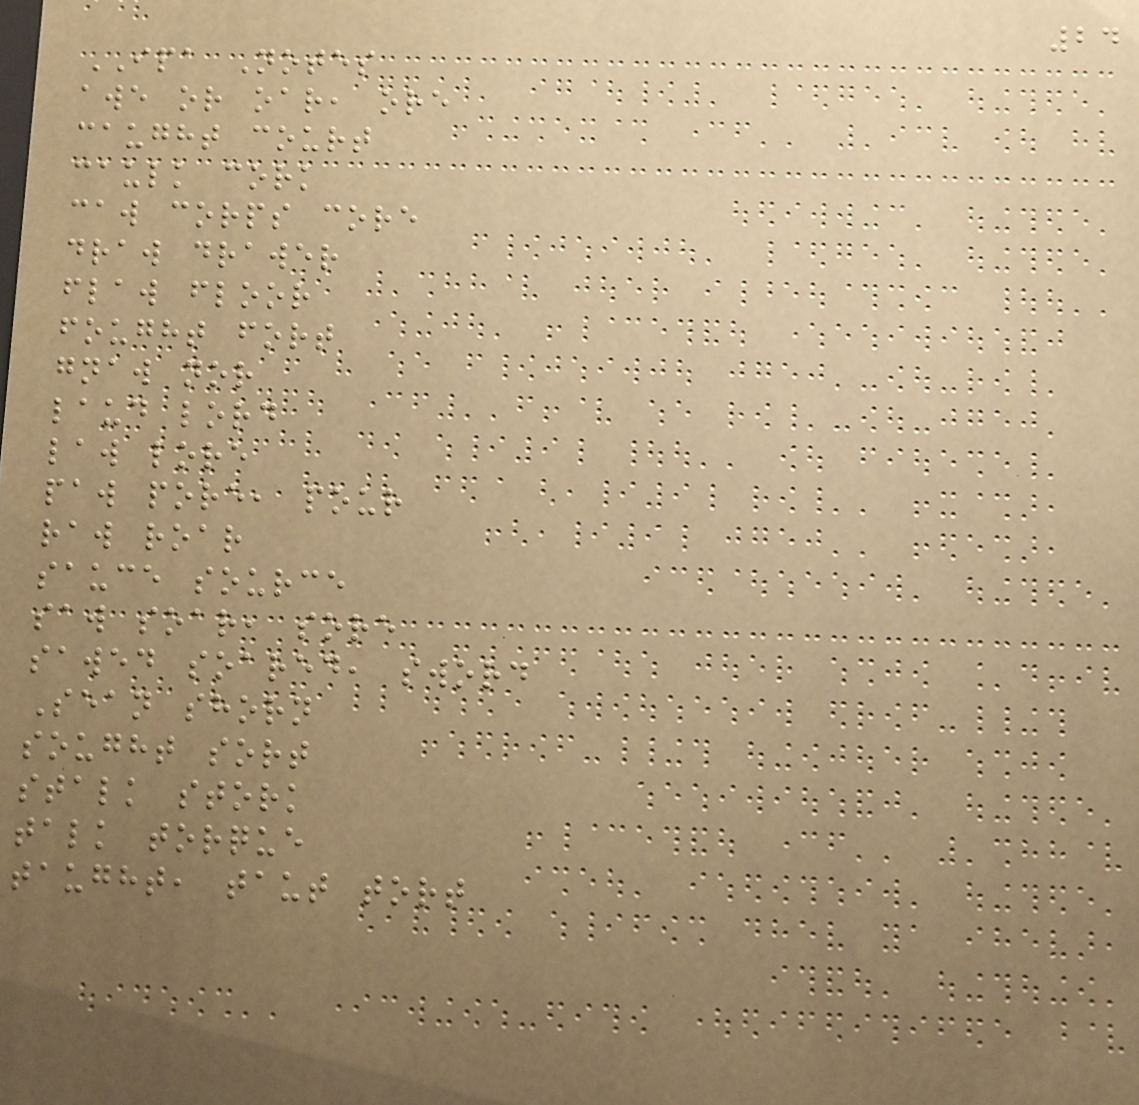24
IPA Notes
awe or oar, ore
caught court
caulk cork
caw corps core
draw drawer
flaw floor
fought fort
gnaw nor
laud lord
law lore
paw pore, pour
raw roar
sauce source
saw soar, sore
sawed soared, sword
Sean shorn
sought sort
stalk stork
talk torque
taught, taut tort
